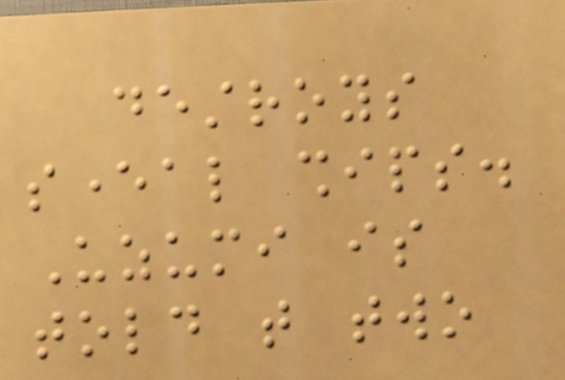destroys
several ships.
Uzumi is
told that two
